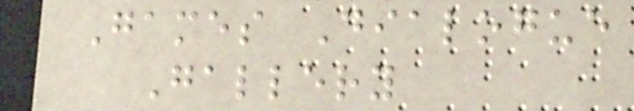Games Dialogue
Gallery
